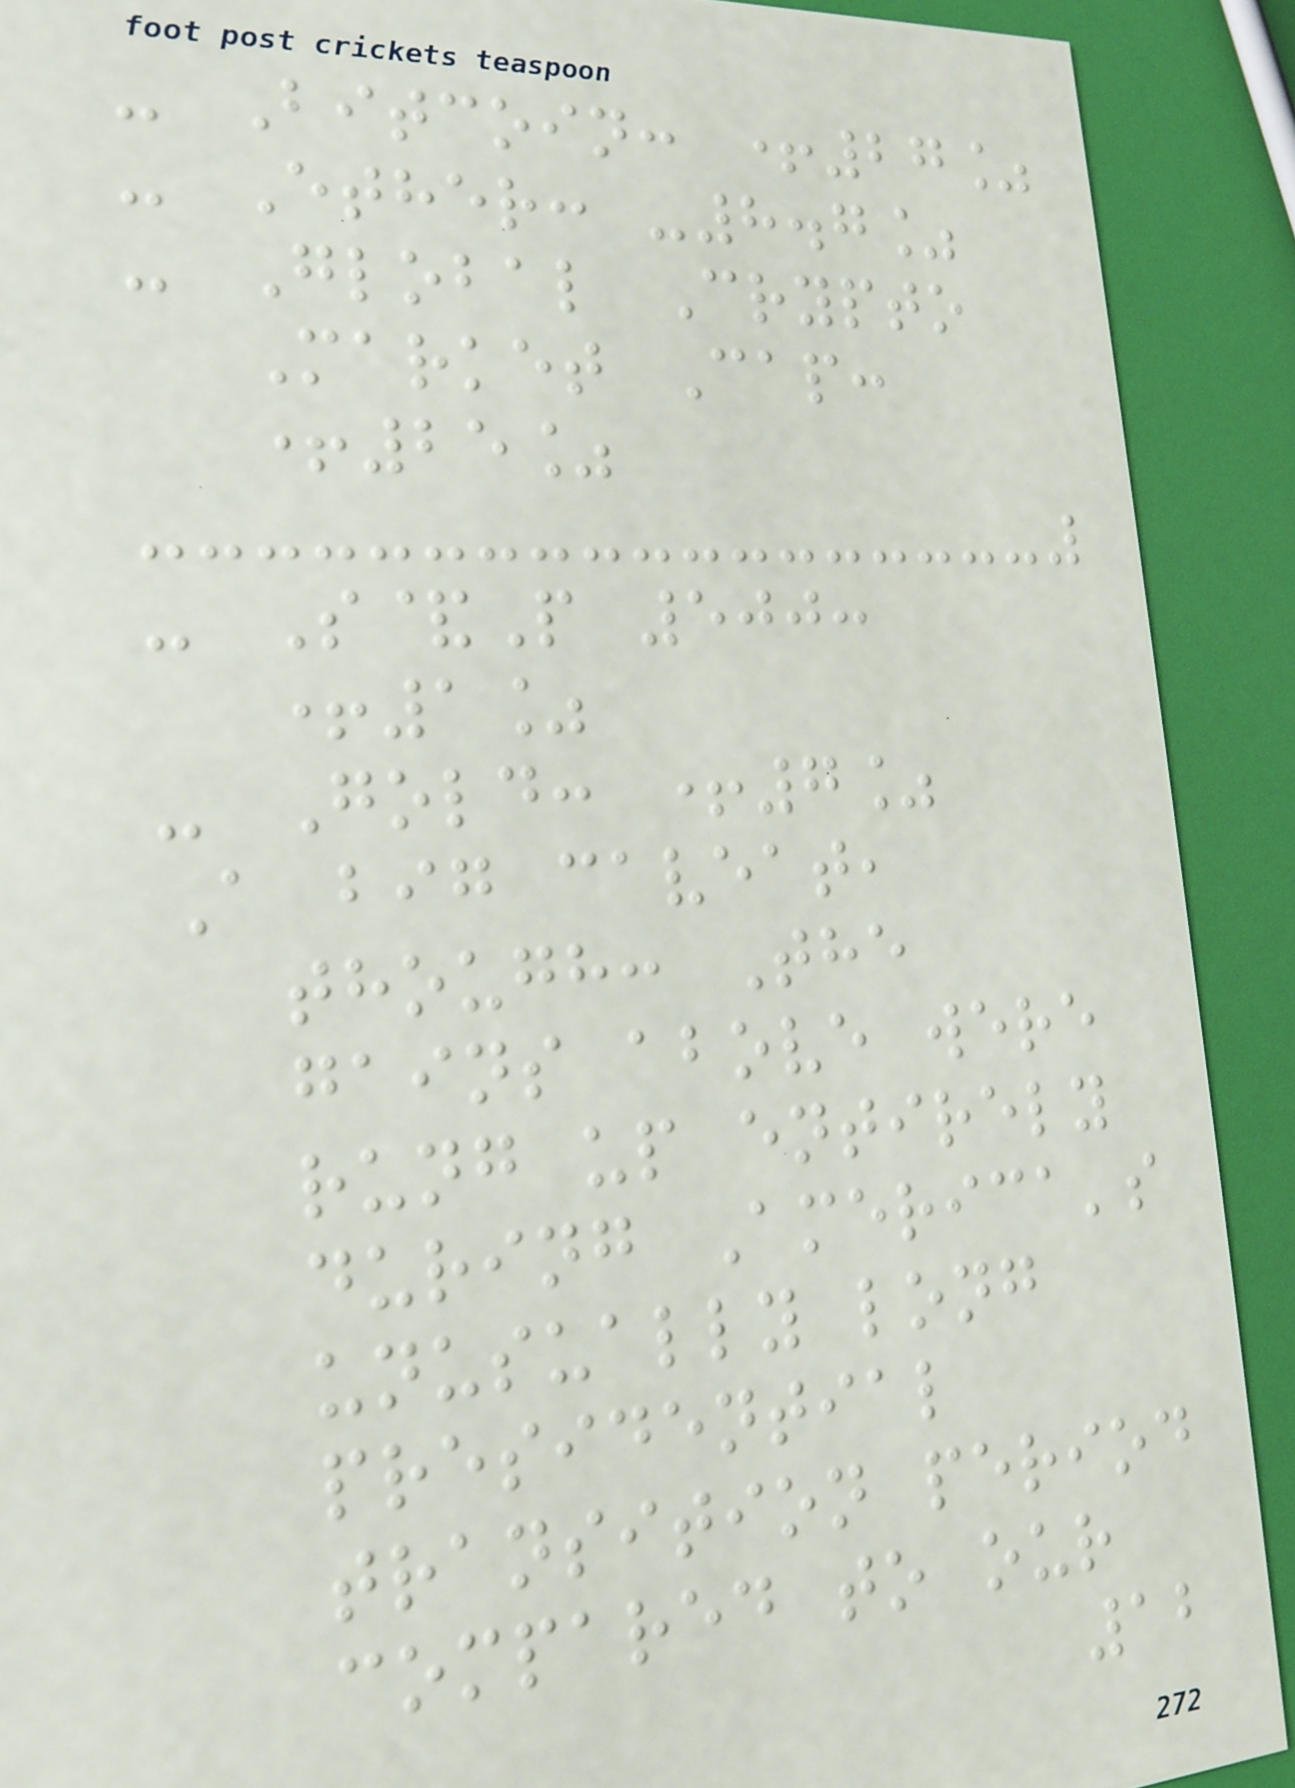- Bitcoin: +27%
- Ether: -8.7%
- Global Crypto
Market Cap:
+25%
- S&P 500:
+1%
- Gold: +7%
A big caveat,
though: The
gains above were
rung up entirely
during America's
unusually long
presidential
transition period
compared to our
12
